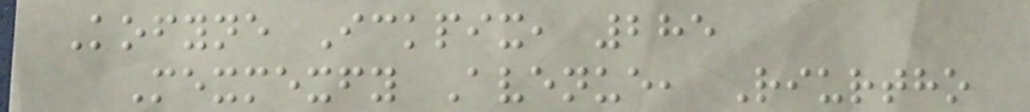Kofyne Ickpix, 285
Mexmexfy Avenue, Riurtho
